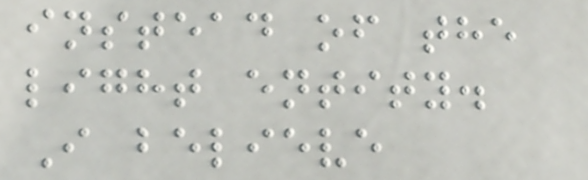instead of the
light entity.
I believe
